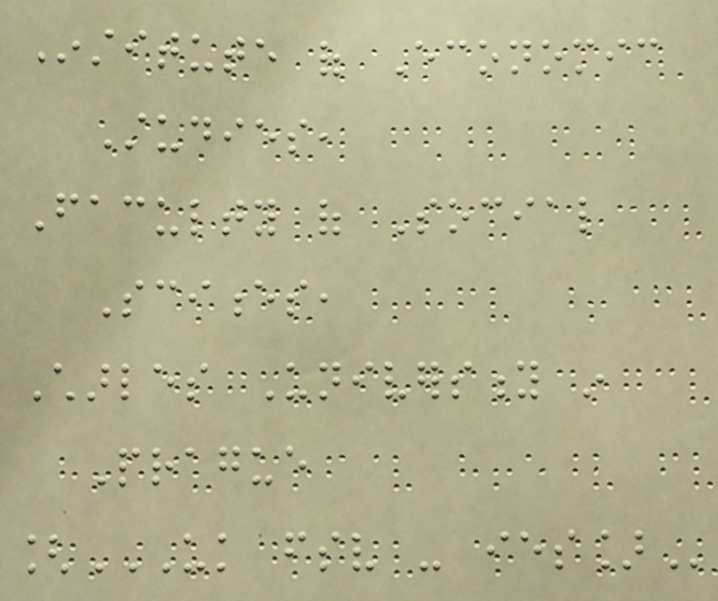Institute of Economic
Studies,
Faculty of Social
Sciences,
Charles University in
Prague
[UK FSV - IES]
